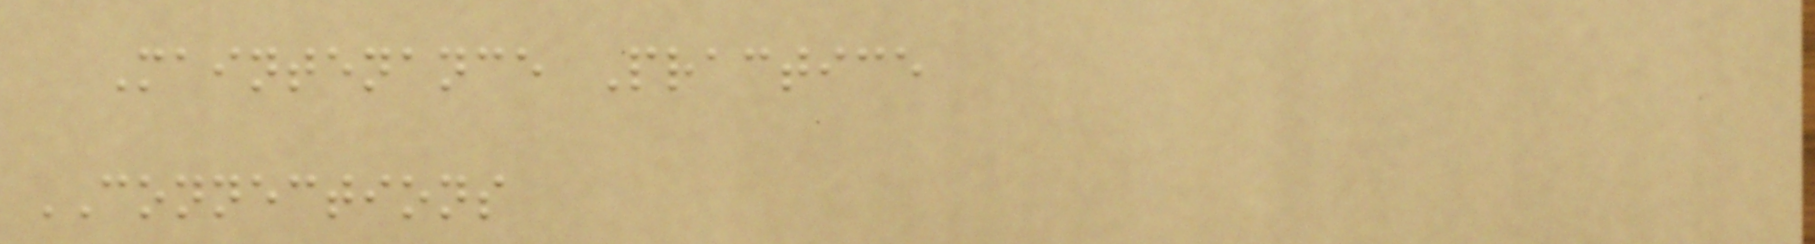Maintenance Practice
CONNECTIONS
